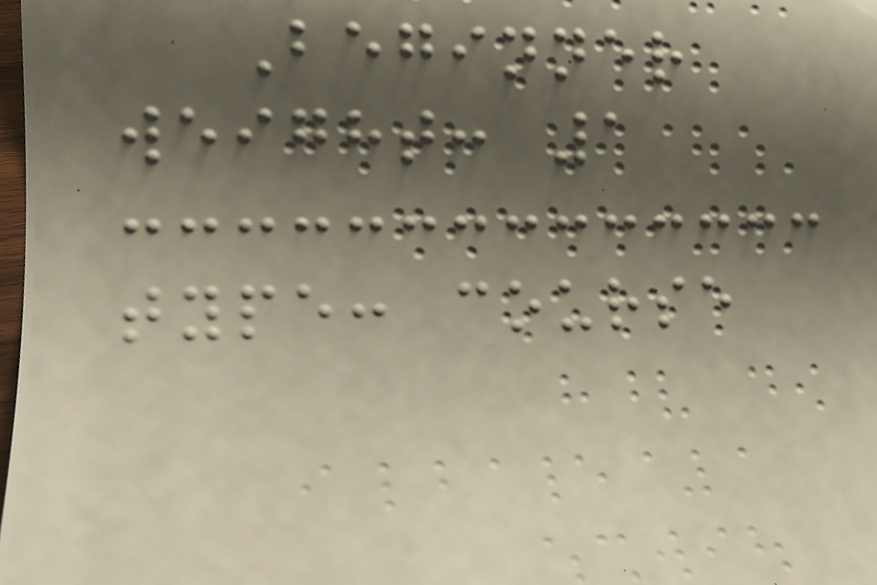Beginner
weight: 1
type: course
